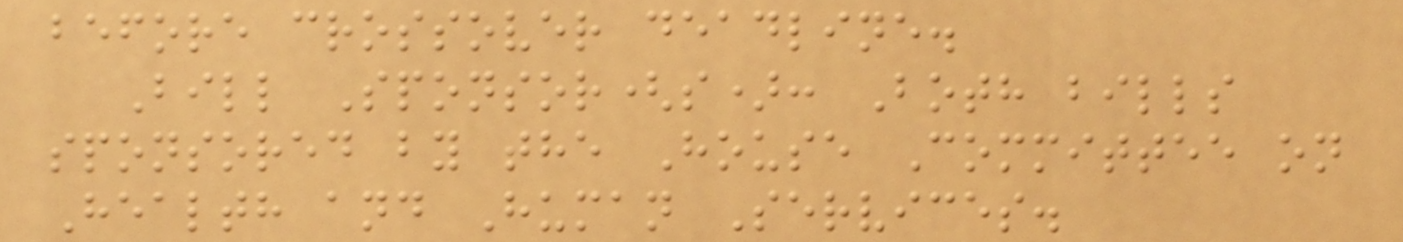before crossover deadline.
Bill Sponsor(s): Both bills
sponsored by the House Committee on
Health and Human Services.
